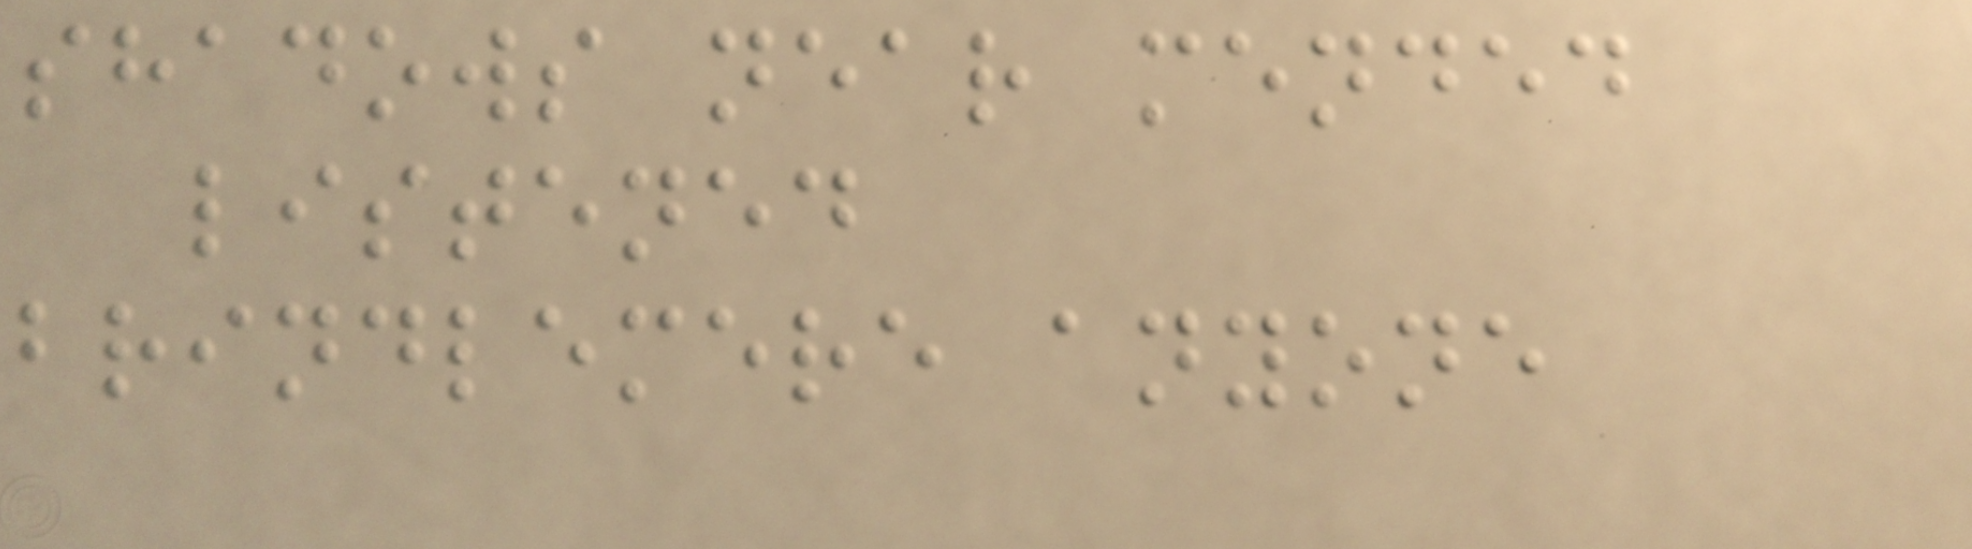shadows near mended
listened
brindlemere anyone
